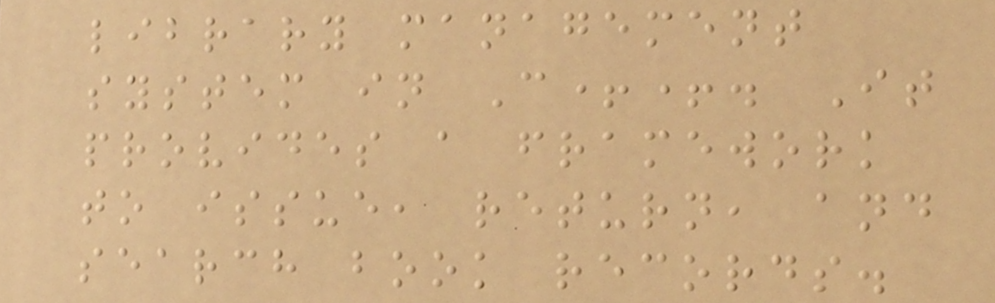library management
system in C++. It
provides a framework
to issue, return, and
search book records.
